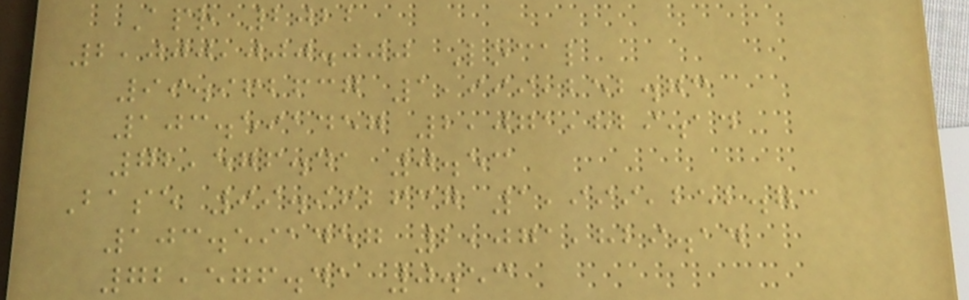Apr 2022
2,000,000.000 Local
99.962637 1,999,252.73
103.591457 2,071,829.14
72,576.41 0.53
Base 99.962637 1,999,252.73
103.591457 2,071,829.14
72,576.41 0.53
